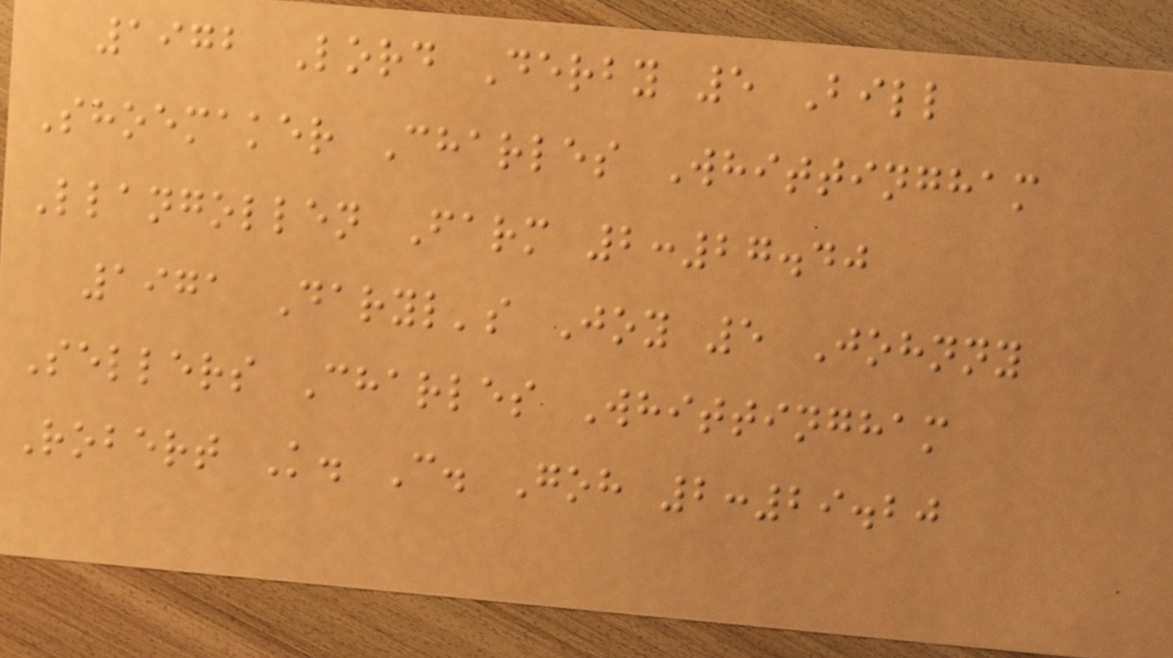1972 Lord Derby 5 Bill
Shoemaker Charles Whittingham
Llangollen Farm 2:27.40
1971 Daryl's Joy 5 Johnny
Sellers Charles Whittingham
Robert K. C. Goh 2:29.20
